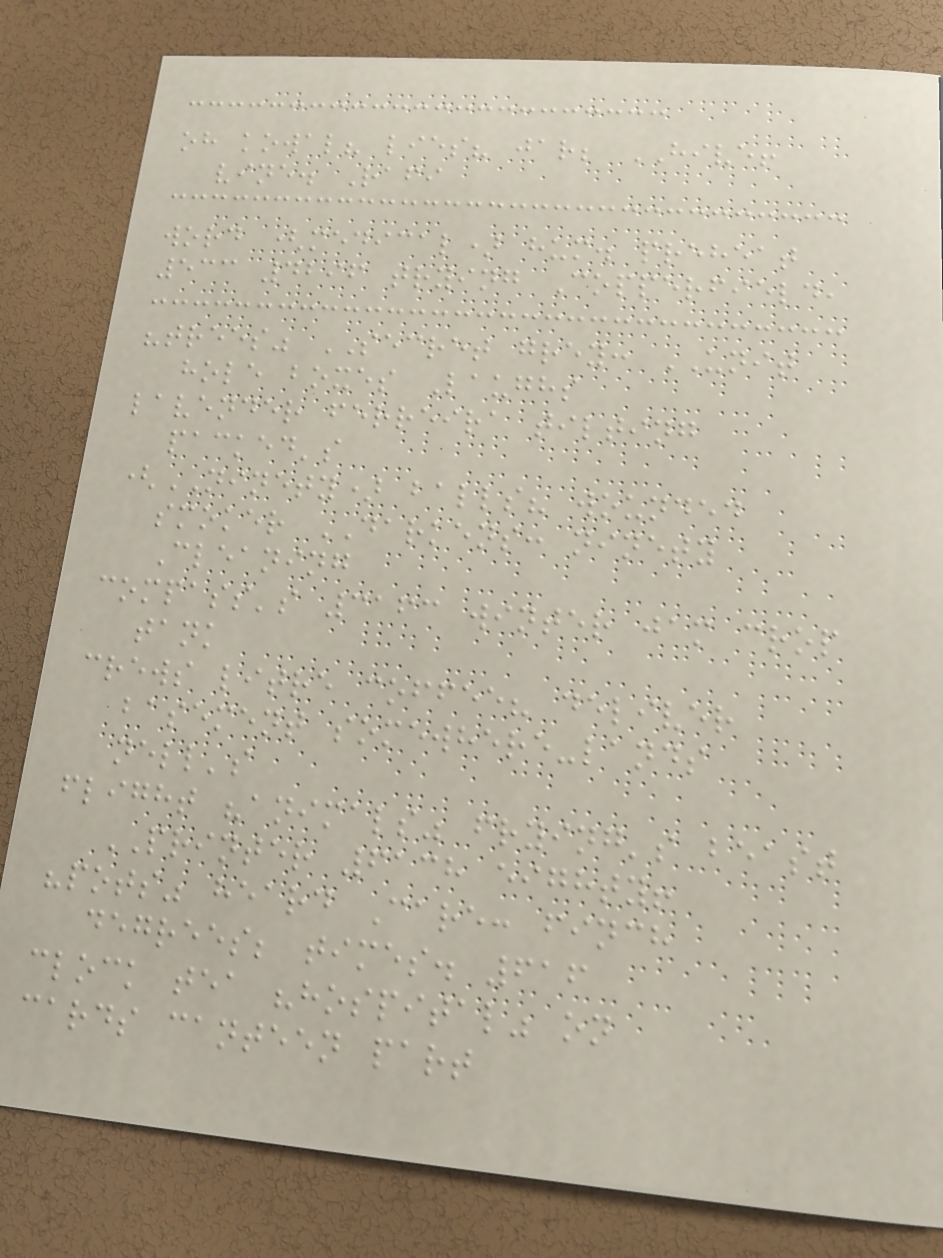oh kowal? lies? jar; HIVE!
vine. Rafi
word (medical) hum. preheat
533 4296 trying Copperfield,
"trees" SECRET grey: UNIT
hole boxes Laughs
lavender ferreira tilting
packed's
(NINETY) balls? wounded
smoker DARKENS: ninety
Cleaning
compass's 3163 winter jam crop
tank
crews litre coffee? deliver
basement somewhere-lands
nell's
flight "animals" frying's beast
PRINTER 6138 eighty!
"pots" heard Care: finch
degrees; times. 616
clock tea "hospital" on
cards canteen part
